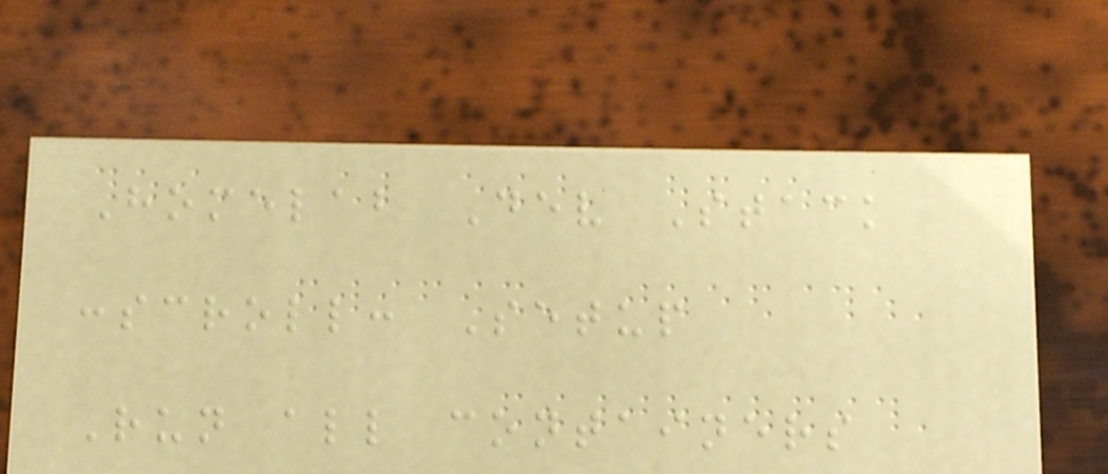Homelab Dev Stack
:scroll: Setup
Run all containers
